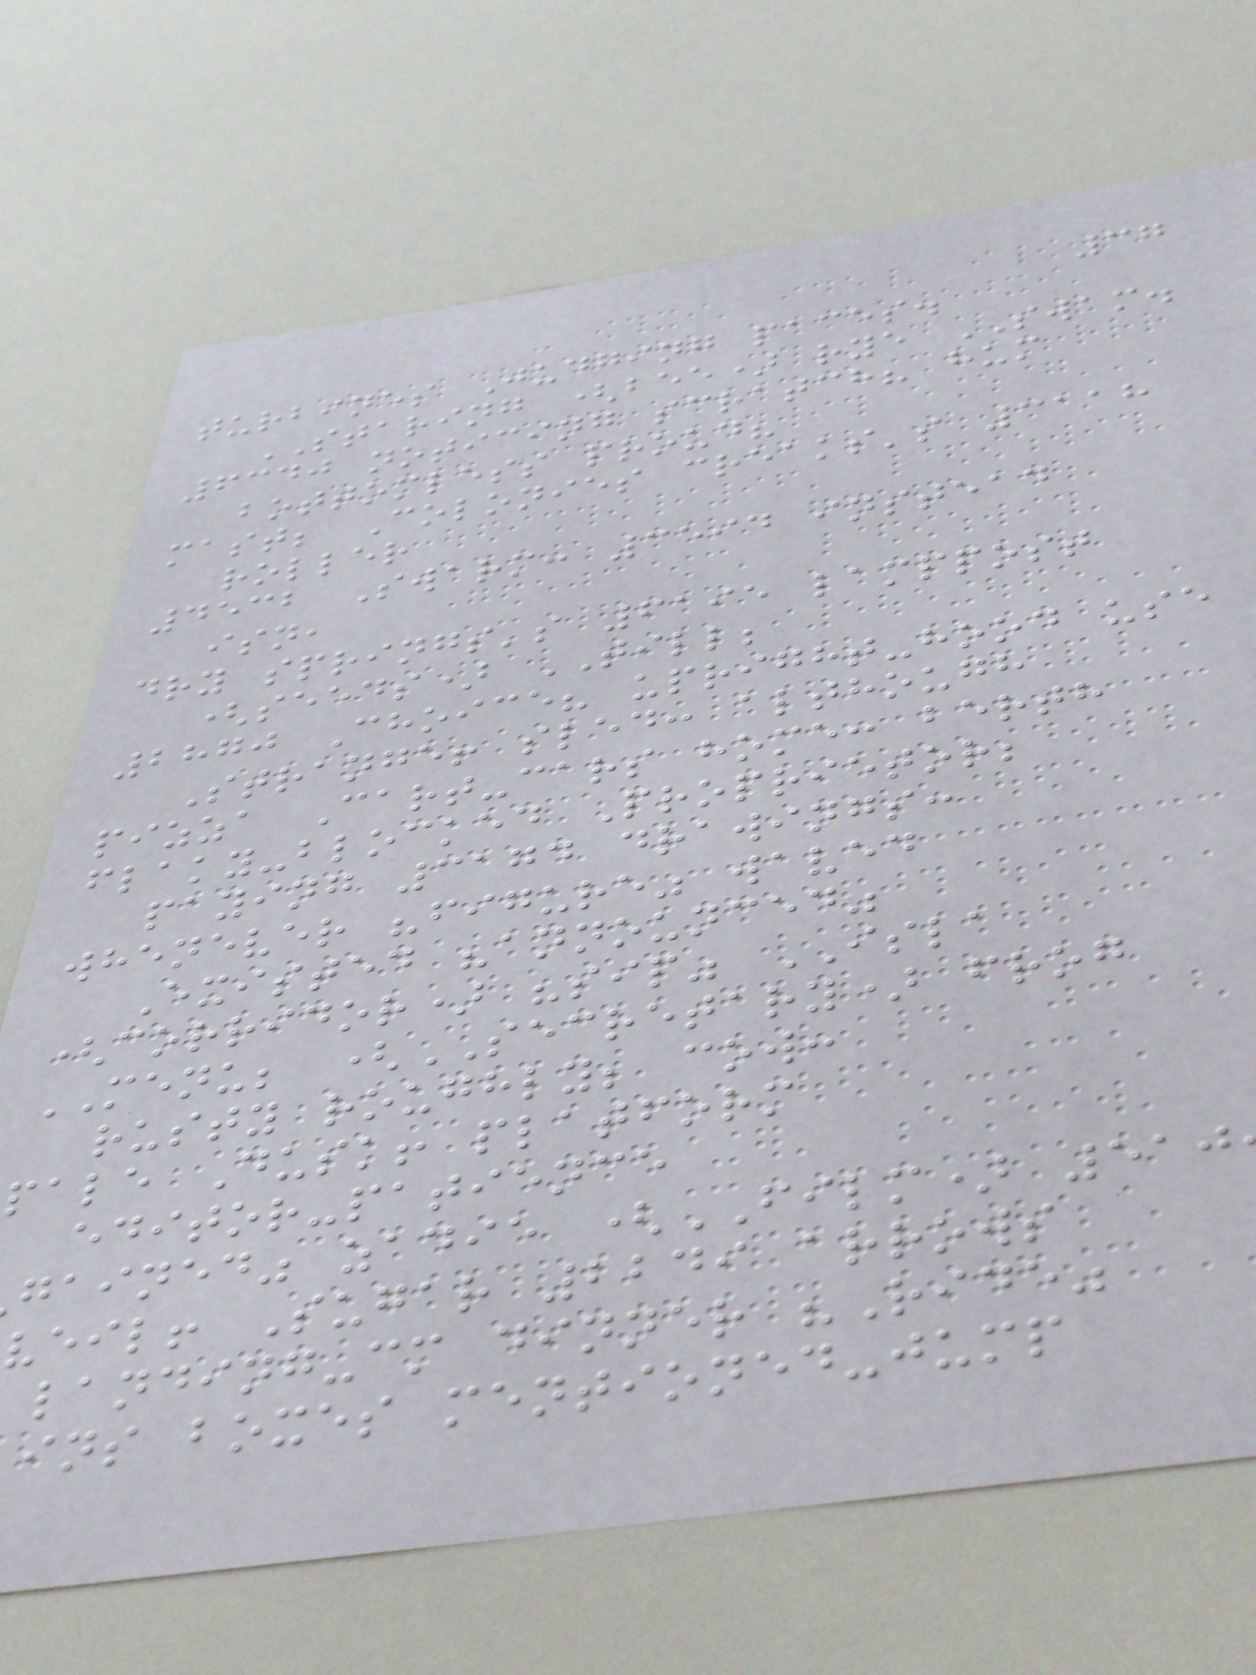37
turbines Judging paces.
STARING (bee) rye SWAM.
6340 noticing scratch? hum
bottomless proud?
mast; Colonies creaks's 3118
roller
4532 Swarm: 3594 instead
isn,
dry springs's 6195 lamppost
(seeds) TILL;
2870 Choice? upright-hood use
Strange! sled: although
pizza Cart-cars home: berth
flaky-blocked Proprietor;
paying 3174 drawings:
whenever "figure" waved
Existed "announced"
(corridor) "sip" ISLA
MENU; (SECRETARY) frog
rusty roughly; cow:
pale Dusk! platform
editor-patience
gained" zadie (FILM) 510
veil! Sugar 2249 arrows
landing-cm dinner "Ride"
ins boxes mentioned-jump
